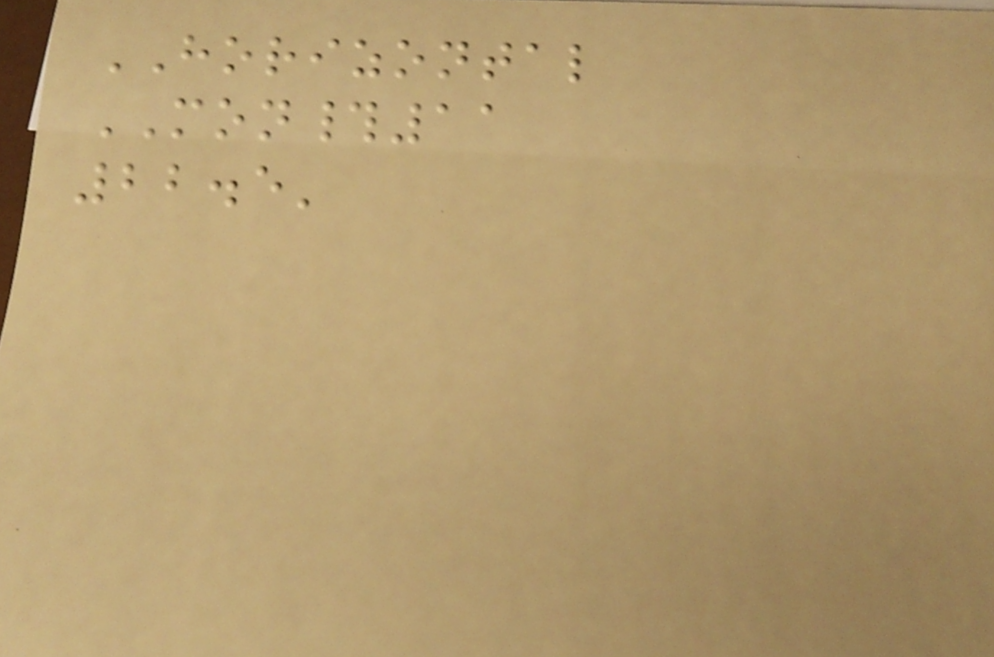HORIZONTAL
MON#11
22.5'
